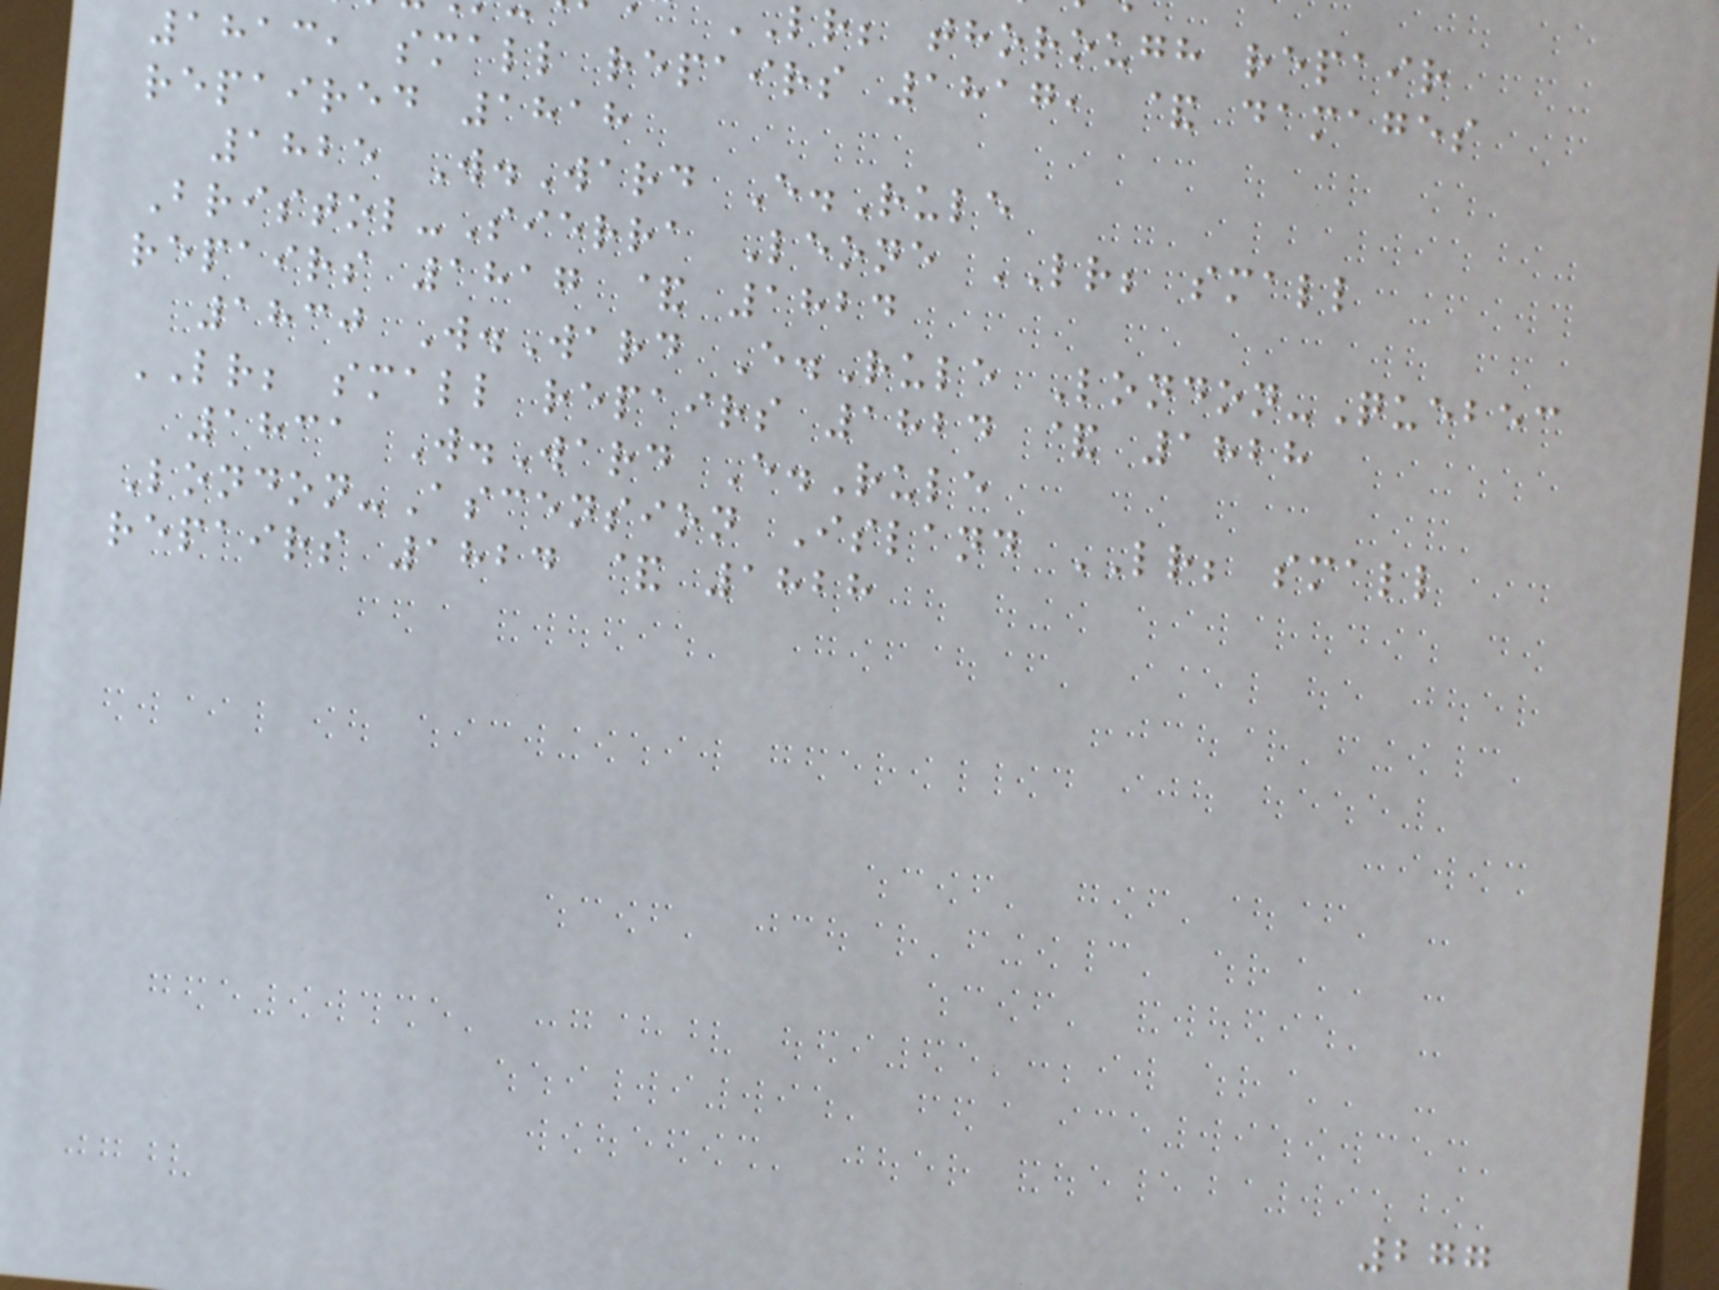lr; thorough repair
1813, small repairs 1817, & damages
repaired 1818
1825 W.Ward E.Rule
Bristol-Sierra Leone LR; small
repairs 1817 & 1824
1830 W.Ward E.Rule London-Quebec
LR; small repairs 1824 & 1828
1831 W.Ward E.Rule
London-Ascension Island LR; small
repairs 1824 & 1828
277
